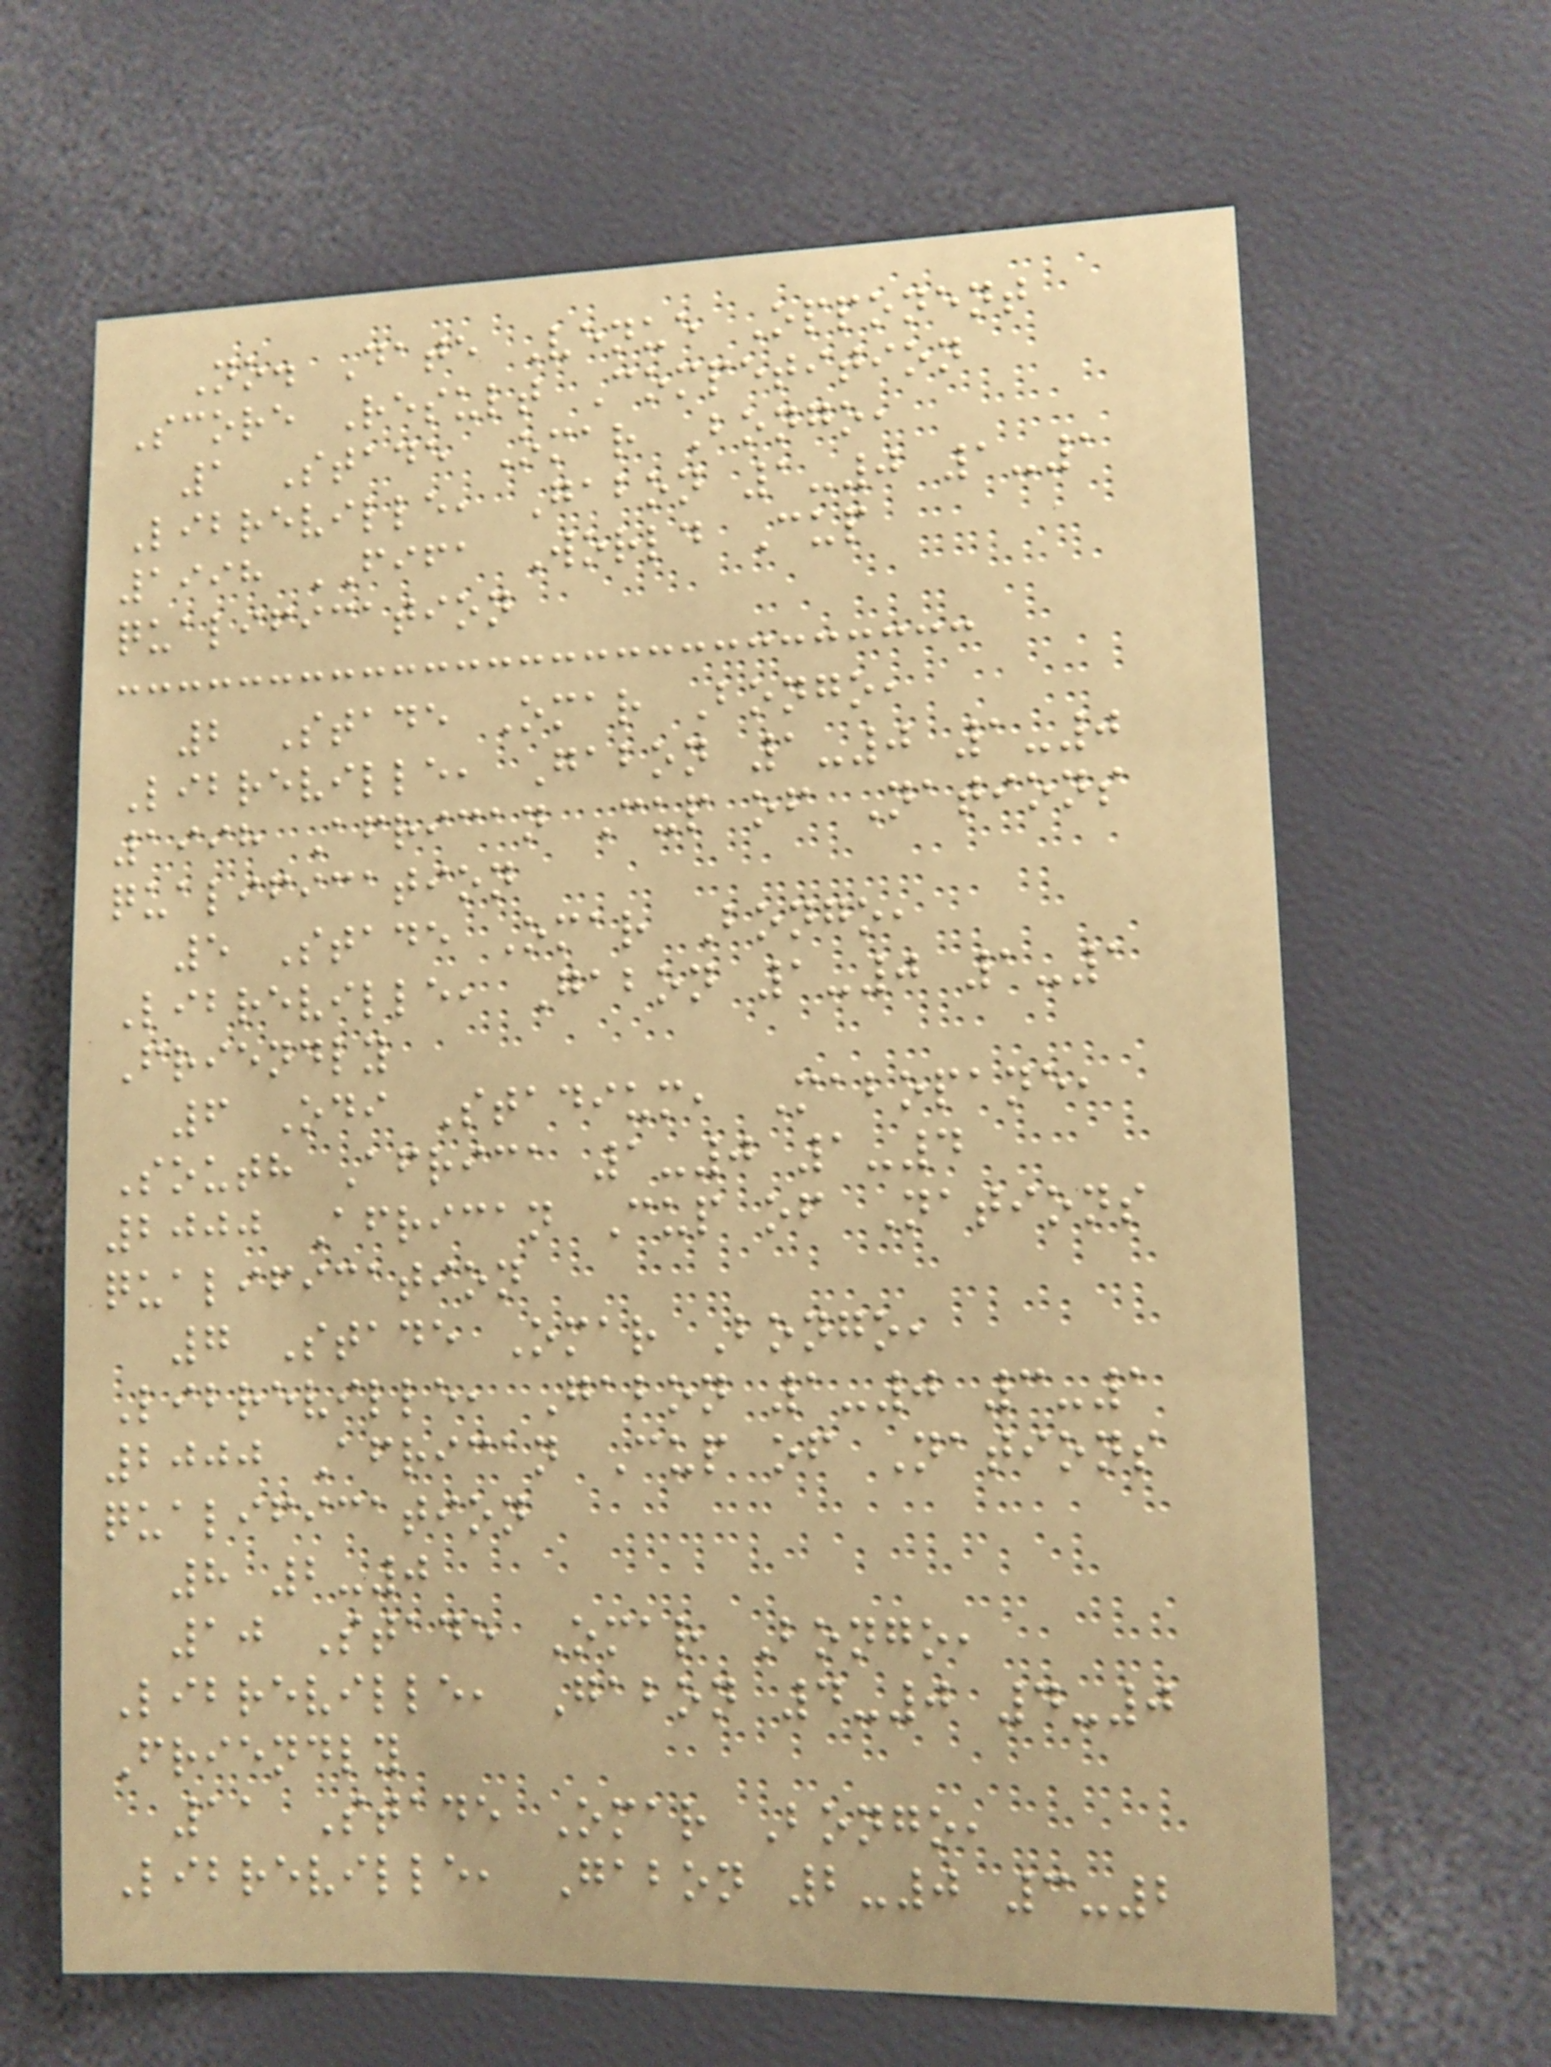No. Date Venue Opponent
Score Result Competition
1 Stade Omar Bongo,
Libreville, Gabon 1-0 1-1
1998 FIFA World Cup
qualification
2 Stade Omar Bongo,
Libreville, Gabon 1-0 1-0
1998 African Cup of Nations
qualification
5 Stade Omar Bongo,
Libreville, Gabon 1-0 1-1
Friendly
6 Odi Stadium, Mabopane,
South Africa 1-0 1-4
2000 African Cup of Nations
qualification
7 Stade Omar Bongo,
Libreville, Gabon 1-0 3-1
2000 African Cup of Nations
qualification
8 2-0
10 Stade Omar Bongo,
Libreville, Gabon 4-0 4-0
Friendly
11 Stade Omar Bongo,
Libreville, Gabon 2-0 3-2
